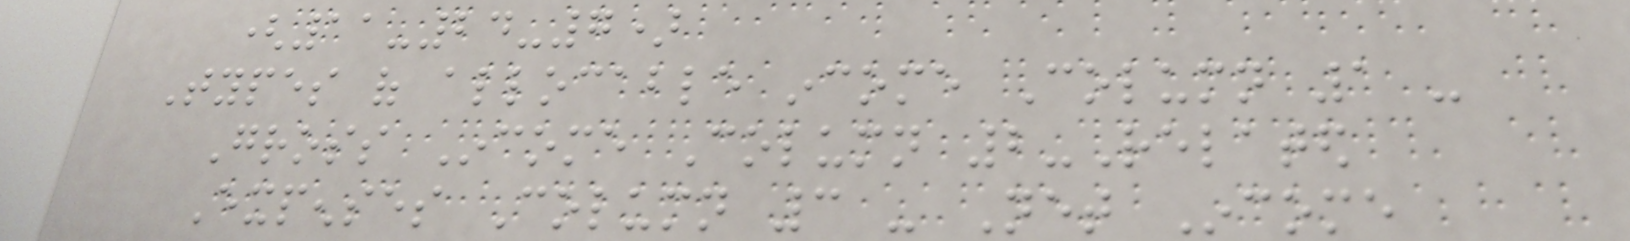(11-24-7)
Types of allocable income Column 1 -
Gross Income Column 2-Related
Expenses Column 3 - Net Income
